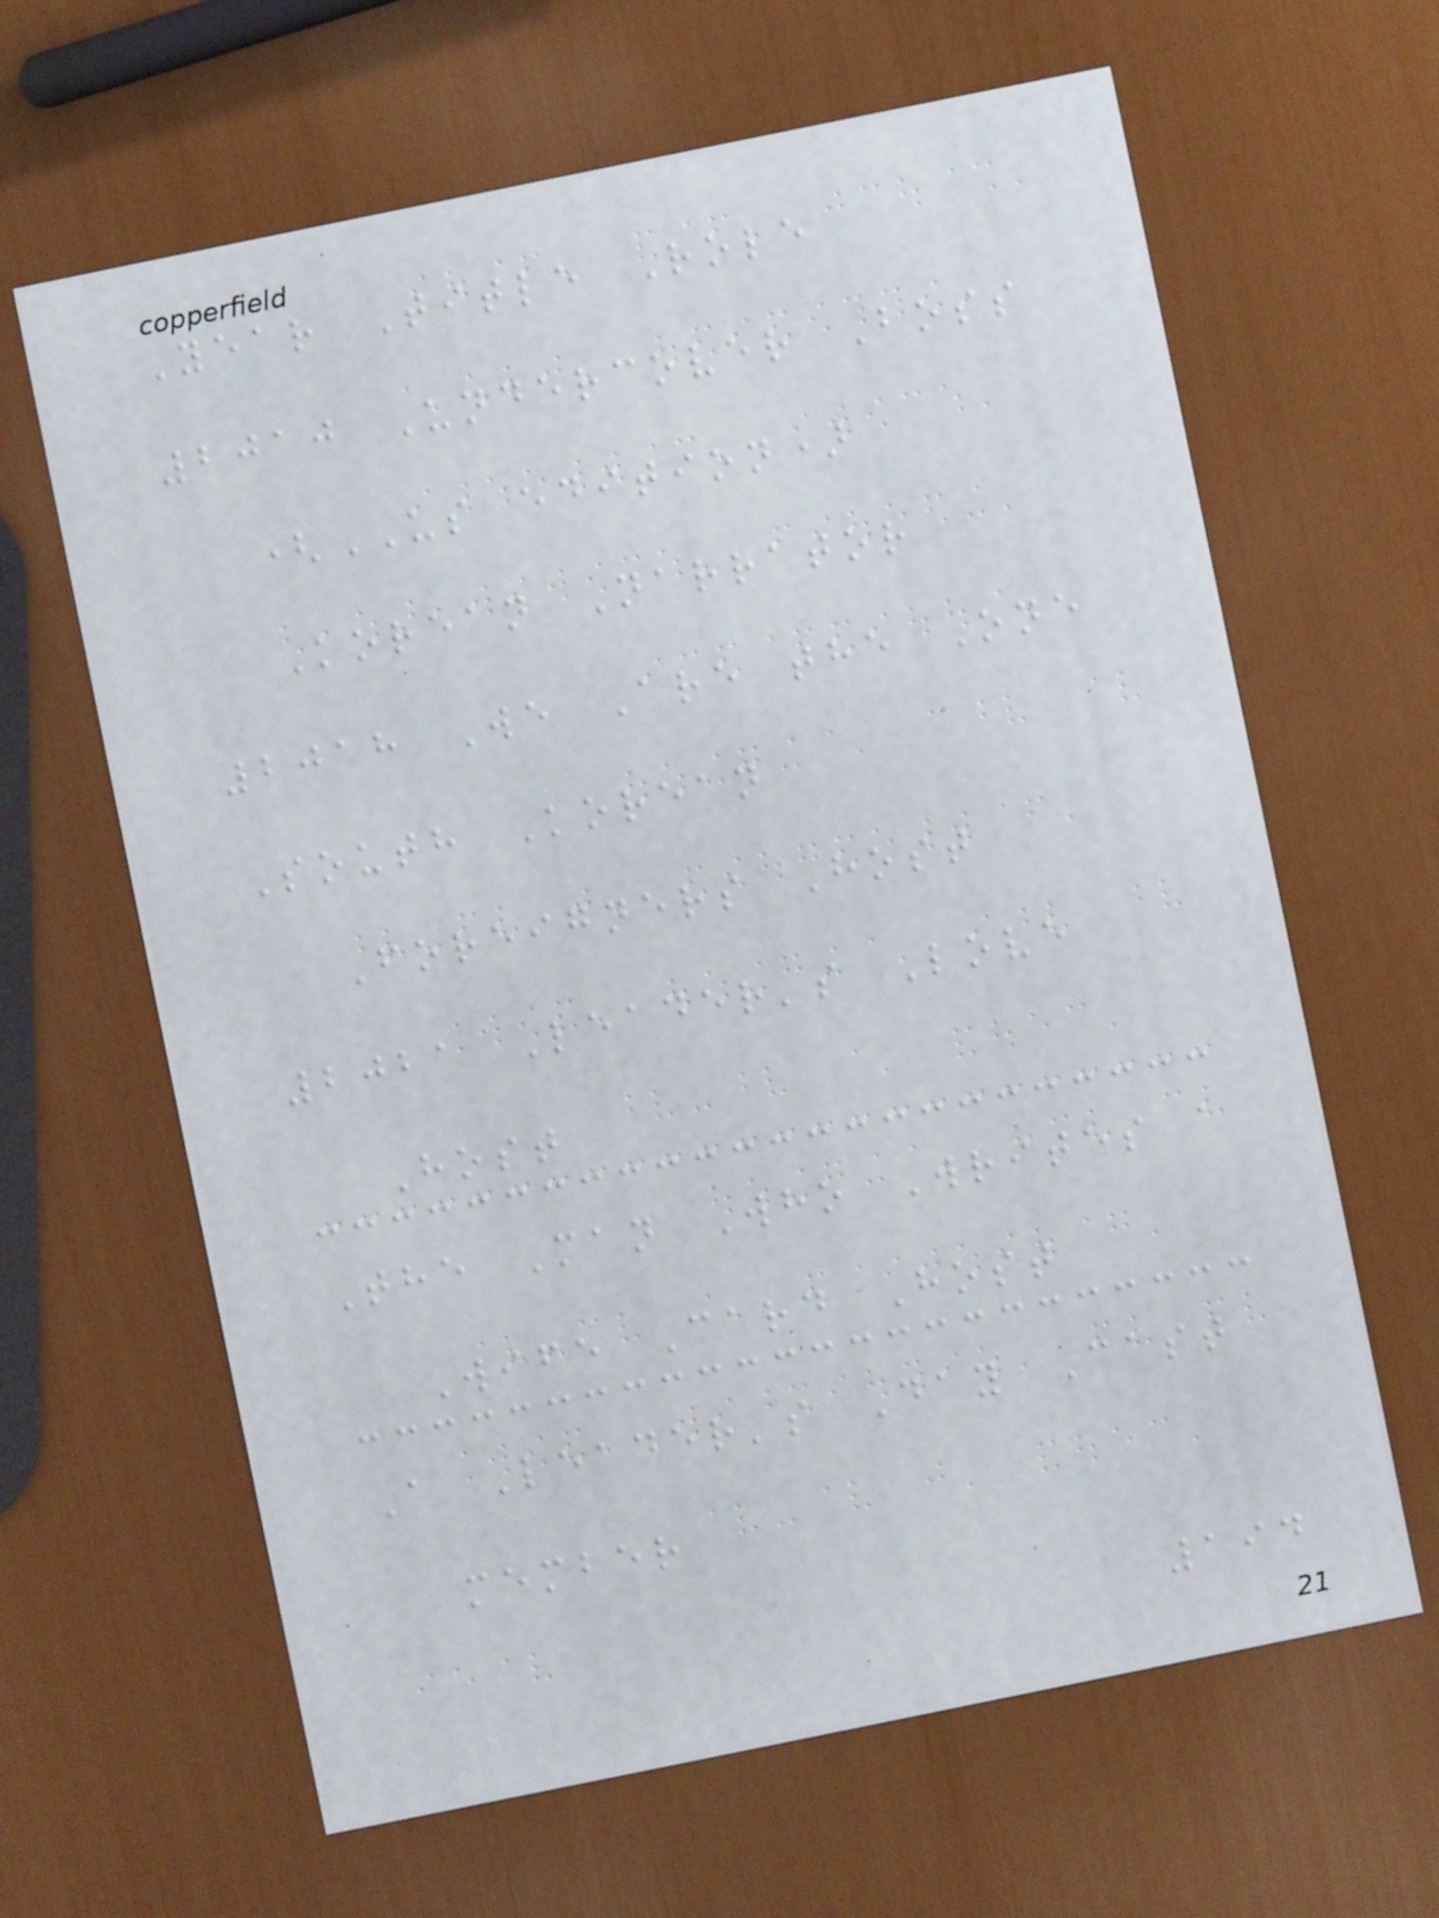Year Title Role
2010 Undercover Boss
(US edition)
Korean Narrator
2018 We Are the One
South Korean
Foreigners Host
2021 Leader's Love
Host
The Man Who Writes a
Wife Card Host
A Leader's Day Cast
member
194
